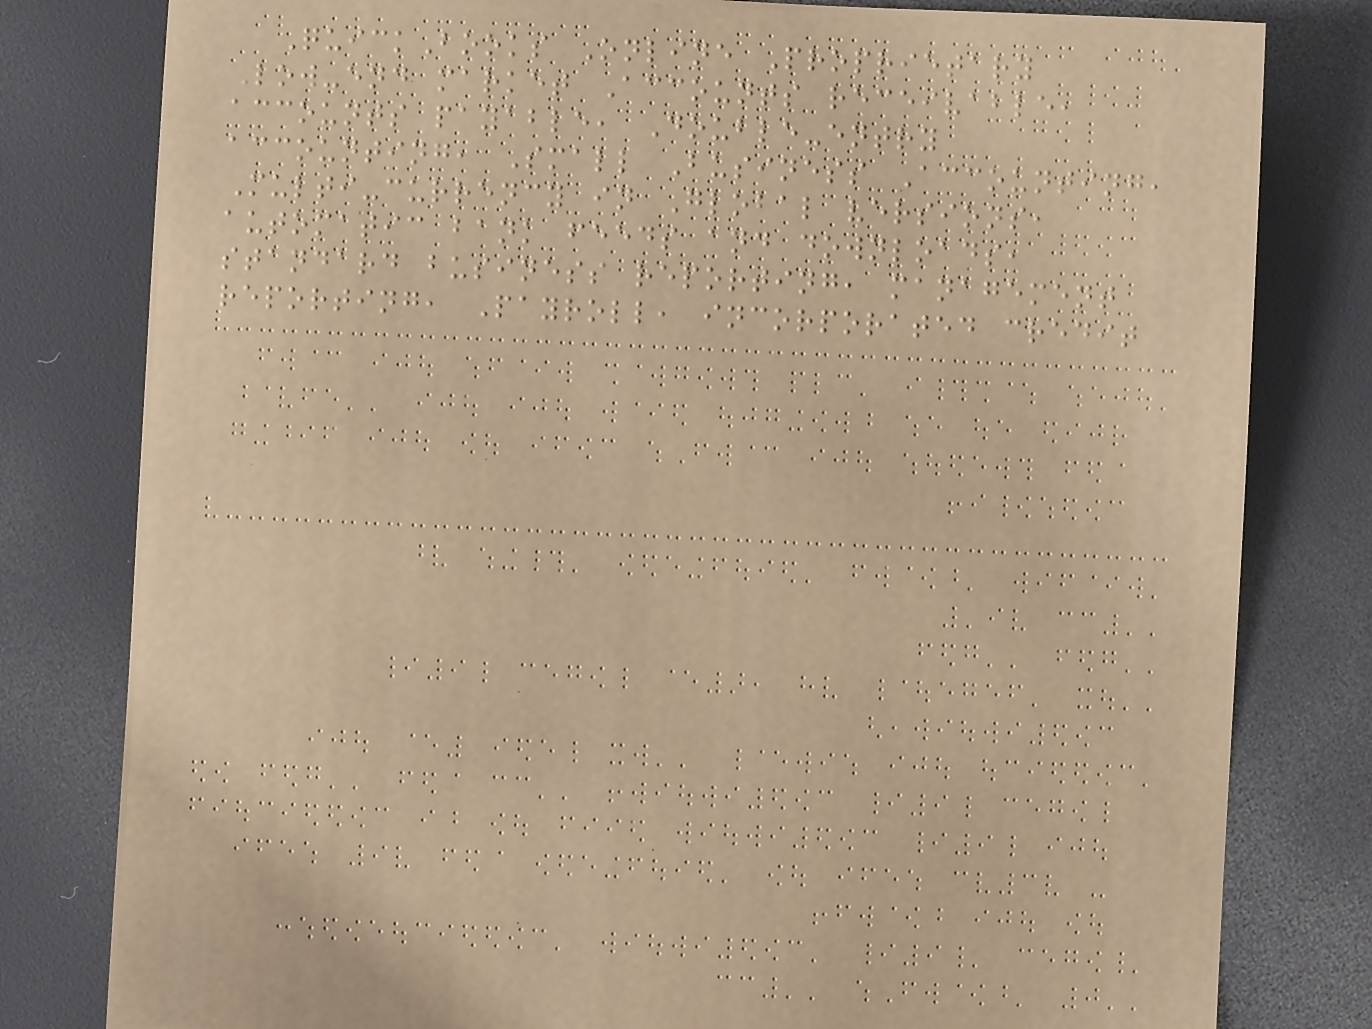QuickBooks Online Proprietary
Low-end market Accounts receivable,
accounts payable, Double-entry
accounting, Small Business Accounting,
Multi-currency in Global versions,
automatic bank feeds and downloads,
standard business reporting, management
reporting, Payroll, incorporated credit
